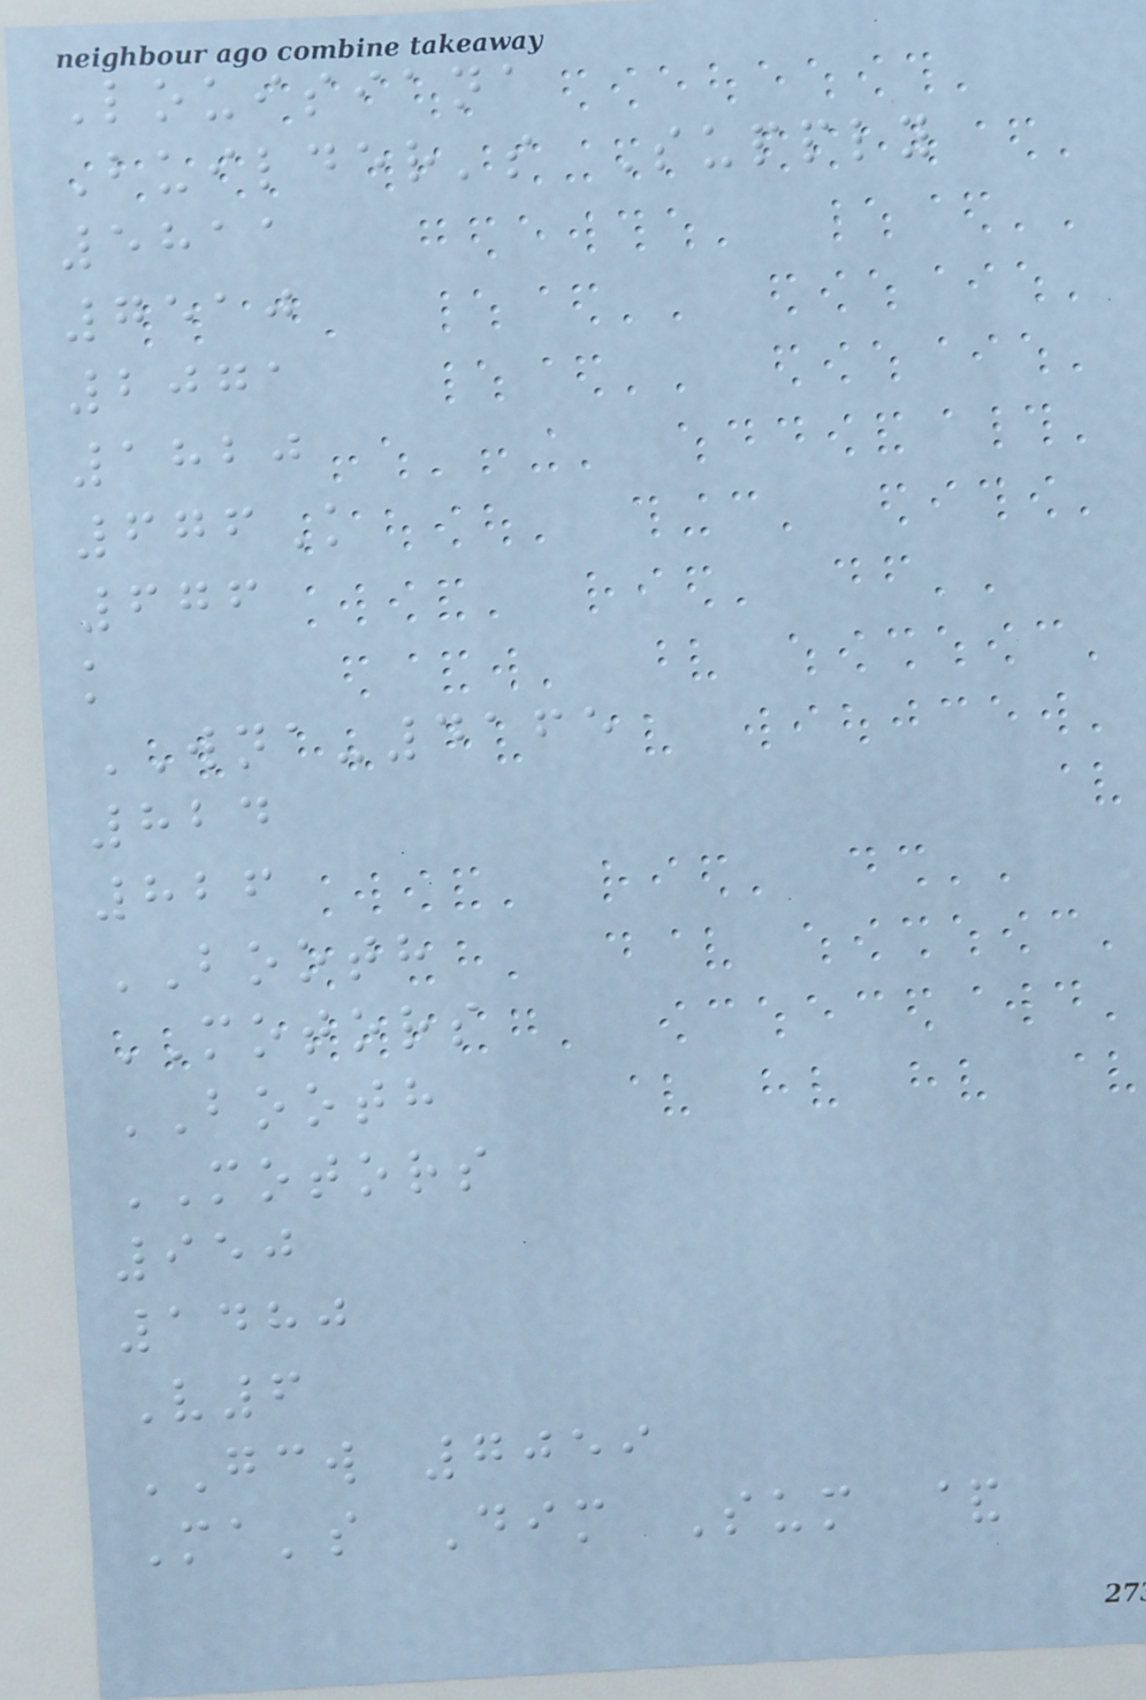Louisiana
Builder's Supply
5811
7510
2071
1820
676K
676
k
WNA-4165
824
826
BOOTH
MOTORS
BOOTH
MOTORS
950
1480
V6
GCW 7059
Ma's Dim Sum &
